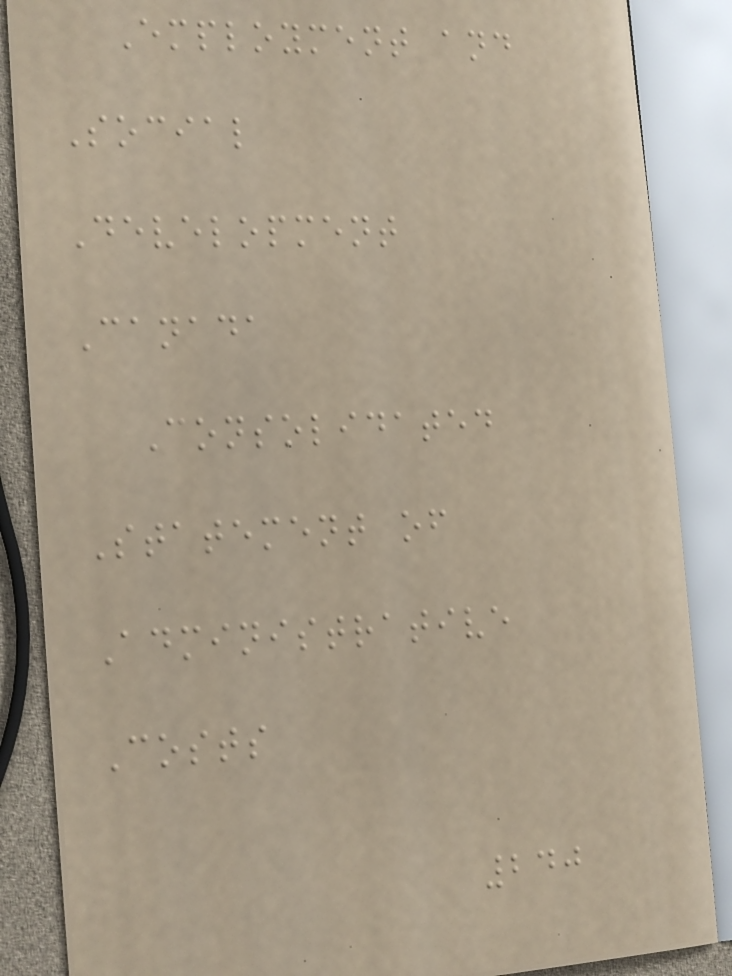Employment and
Social
Development
Canada
Consolidated
Statement of
Administrative
Costs
240
